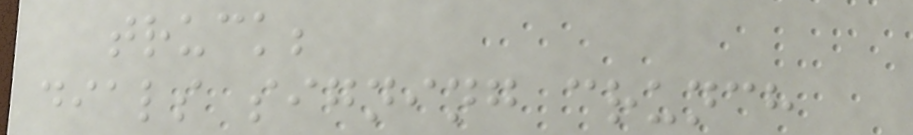truck;
dials signing crunch
